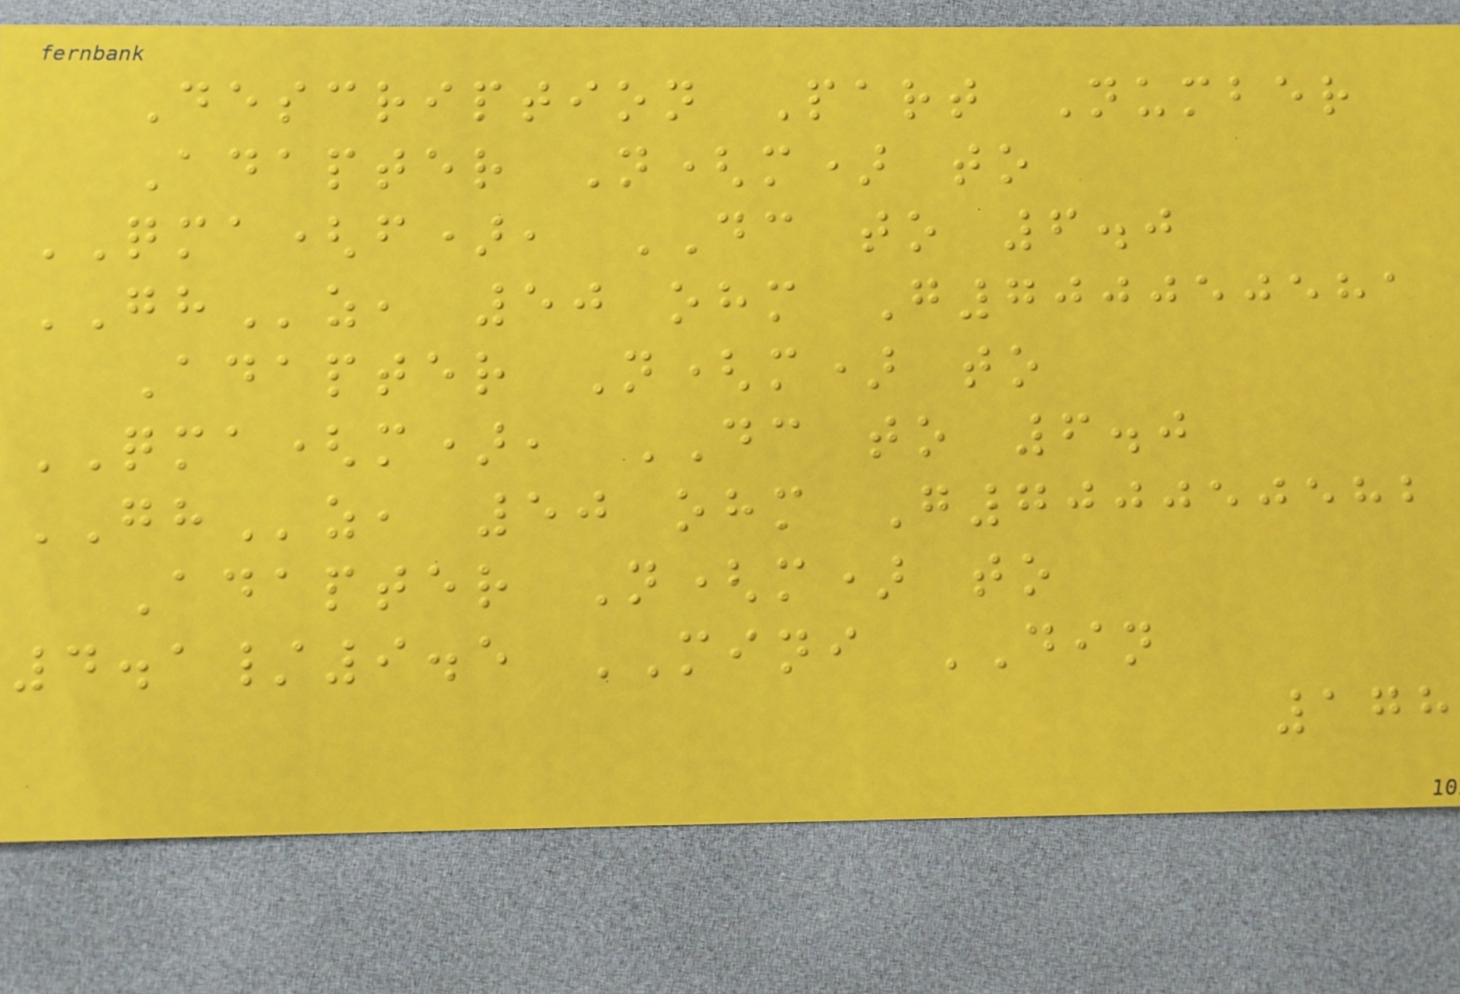Description Part Number
Adapter N(m) to
QMA(f), DC to 6.0
GHz, 50 ohm G700050581
Adapter N(m) to
QMA(m), DC to 6.0
GHz, 50 ohm G700050582
Adapter N(m) to
4.1/9.5 MINI DIN
178
